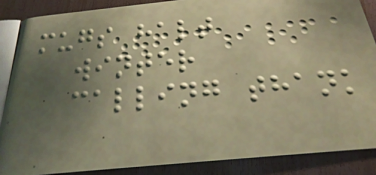mugs halt
winter
calling thank
